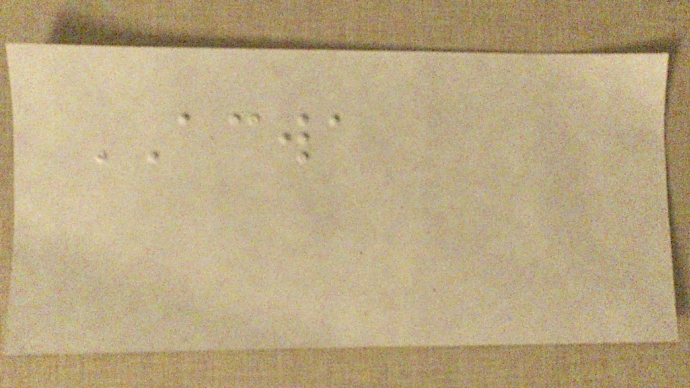ACWA
